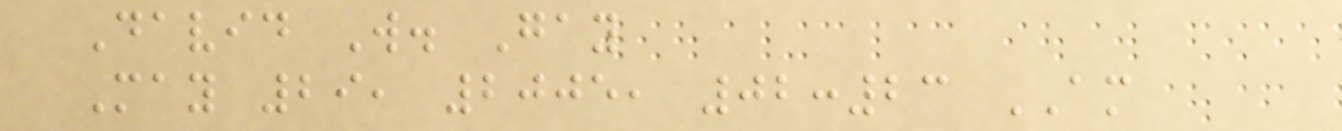David W. Gay
May 29, 2005, 02:23 AM
